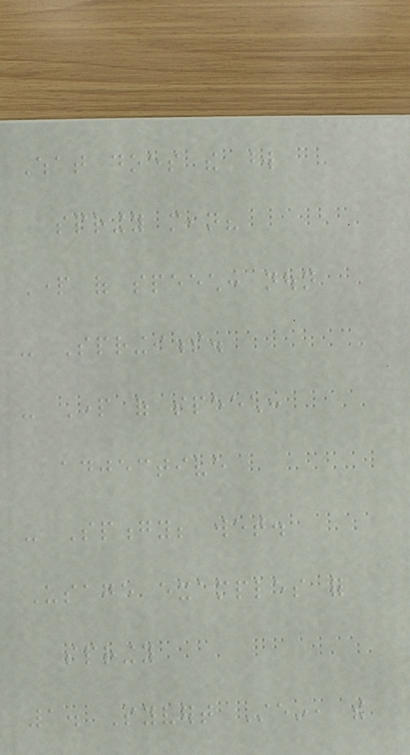What does the word
springy mean?
Part of speech: noun
- Springiness.
- Part of speech:
adjective
- Spongy; wet.
Usage examples for
springy
1. Syvert Stein, the
